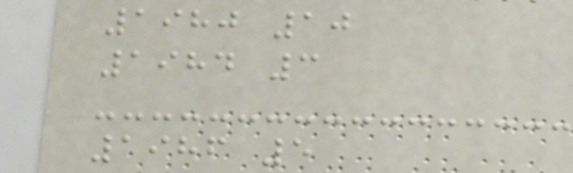1980 10
1984 3
1986 5
